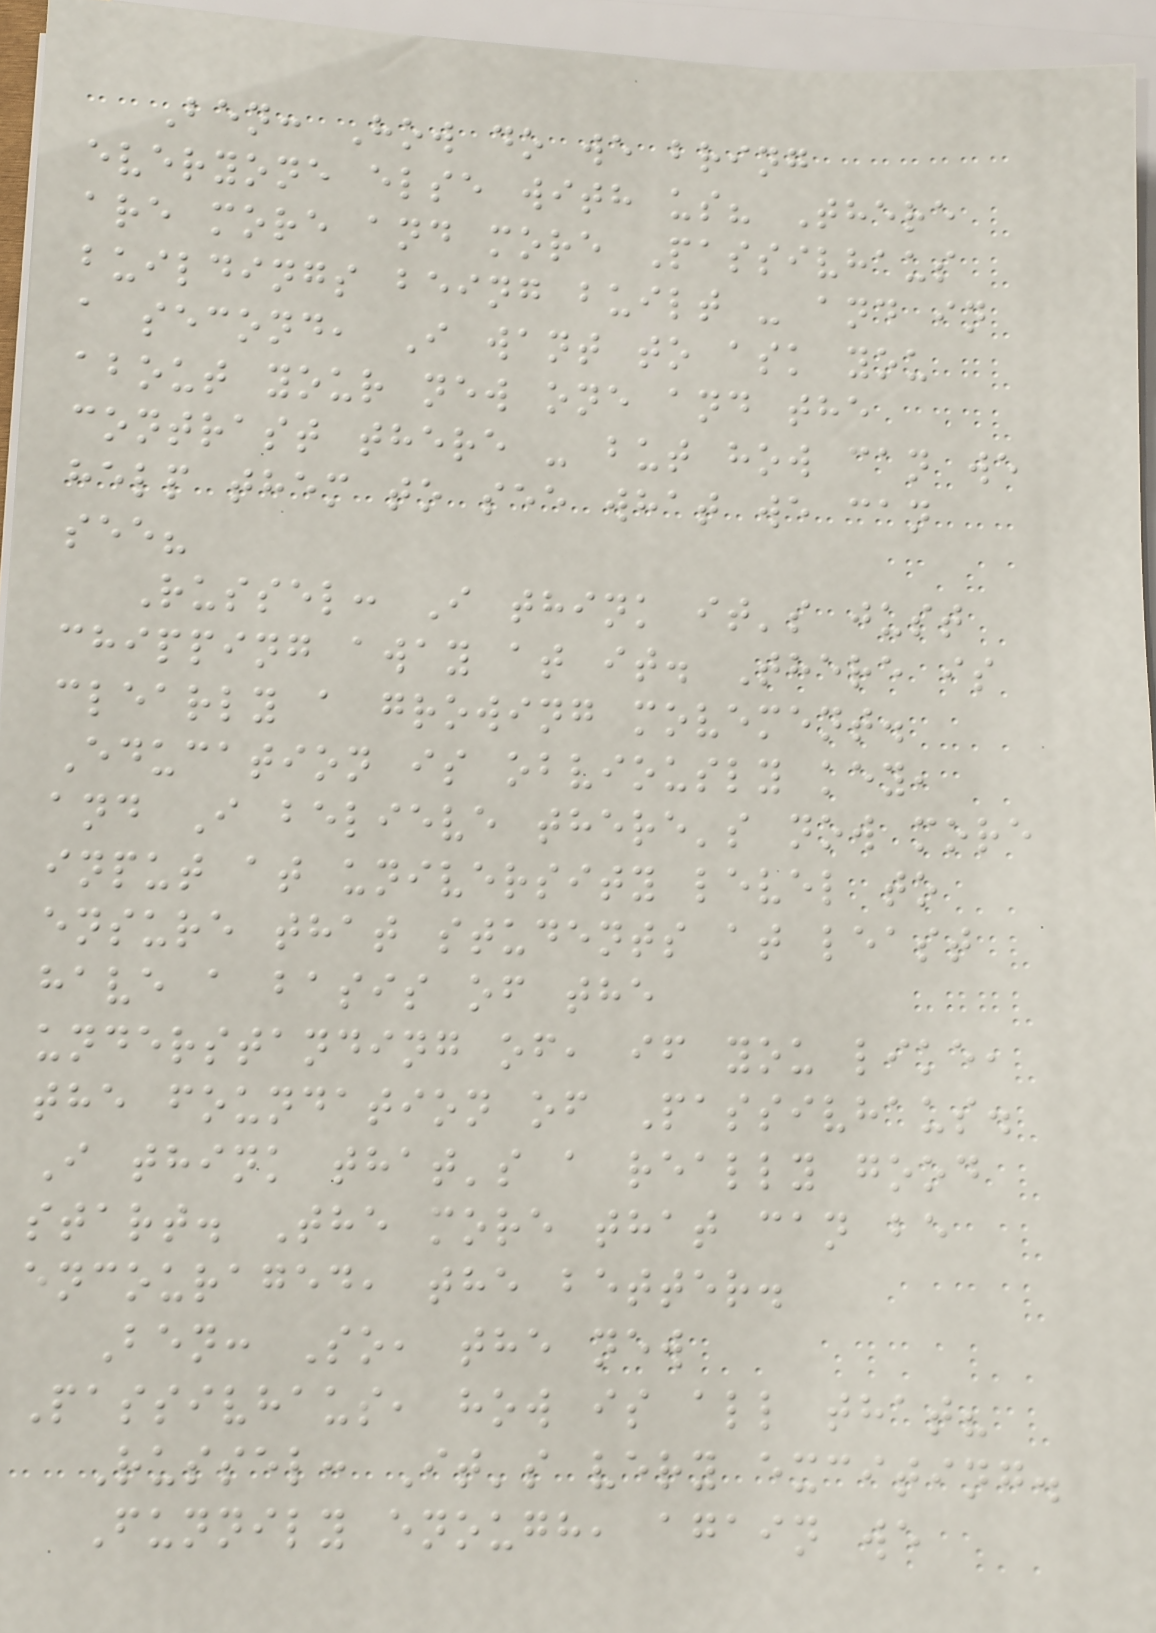Ben: How do we bring
everyone else with us? There
are more and more Passivhaus
buildings being built - and in
a second, I want to ask you
about your new one and the
contrast there - but how can we
help them to see what we can
see?
Russel: I think it's just
chipping away at it. There is
clearly a growing movement.
Education is obviously key,
and I believe there's now more
input at university level to
ensure that students at least
have a basis of the
understanding of, if you like,
the foundation of Passivhaus.
I think that's a really good
start. The more that can be
encouraged, the better.
Ben: So, the new
Passivhaus, how is all that?
Russel: It's very exciting.
Funnily enough, again we
